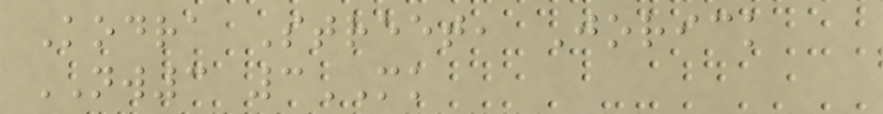Kodra Street, Jorick
NW3 3MK
